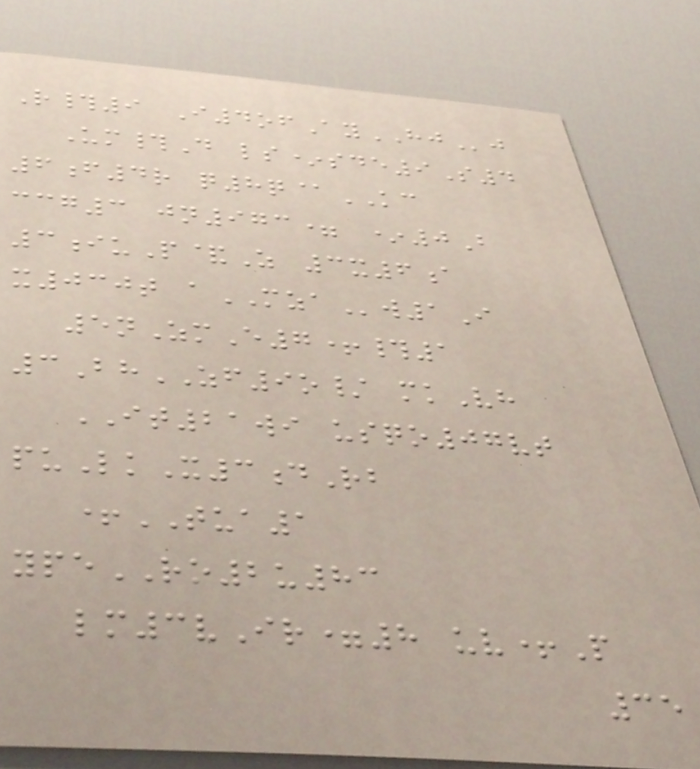R#9 I4ofAyHJj
Um#D ls*sde9S4
6f4r q8q@KC
ccg3 jn973= *0B
3iuP&Z 3x6a
x030t aMZAw1I
5nZmE7+#1
3BhZF9o/ mkVh
IT21wi usqo07vt
puLkX3dRb
+TUA1
ypeRO2u83
lm3vIr=8 uv+P
35
